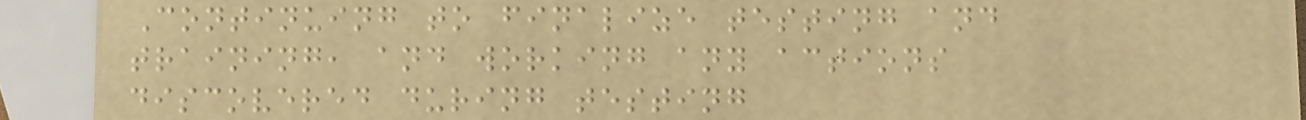Continuing to finalize testing and
training, and working any actions
discovered during testing
